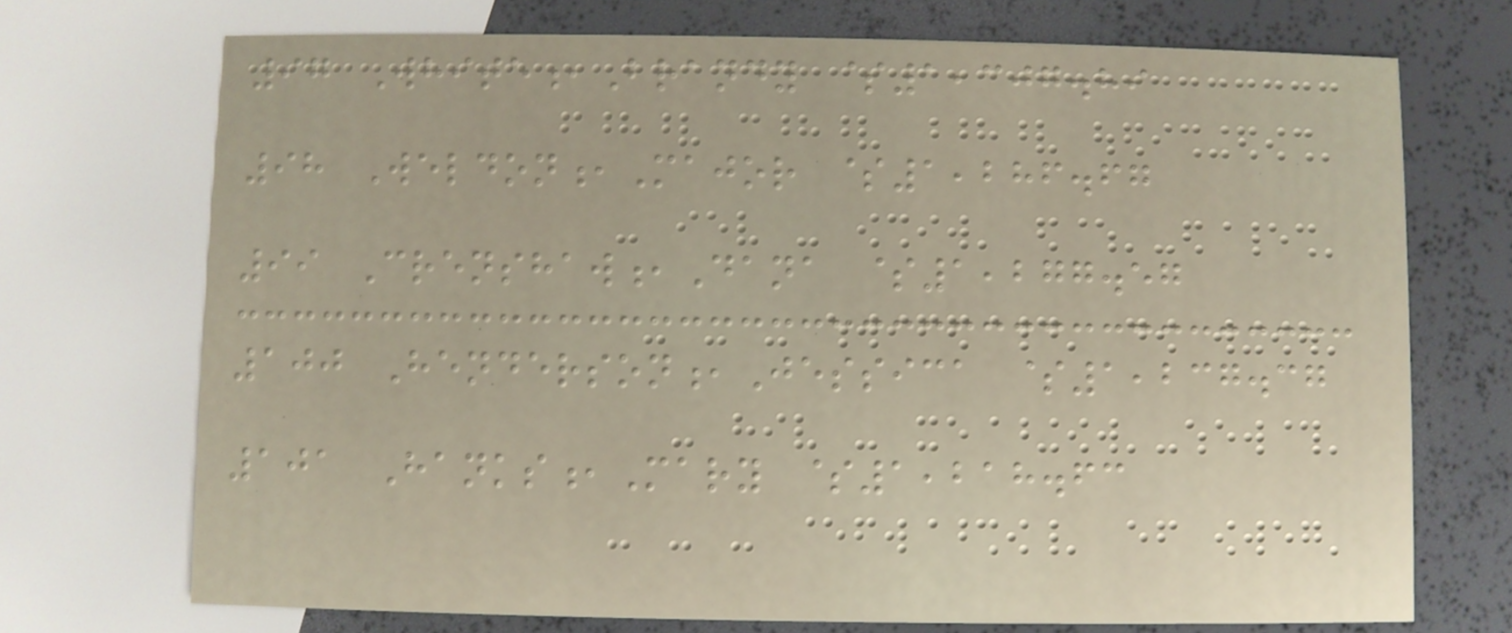97 White,Brandy $1,307.89
98 Weldon,Major $1,286.67
99 Crenshaw,Dana $1,277.57
100 Henderson,Jessica $1,237.37
101 Hanks,Mary $1,218.63
